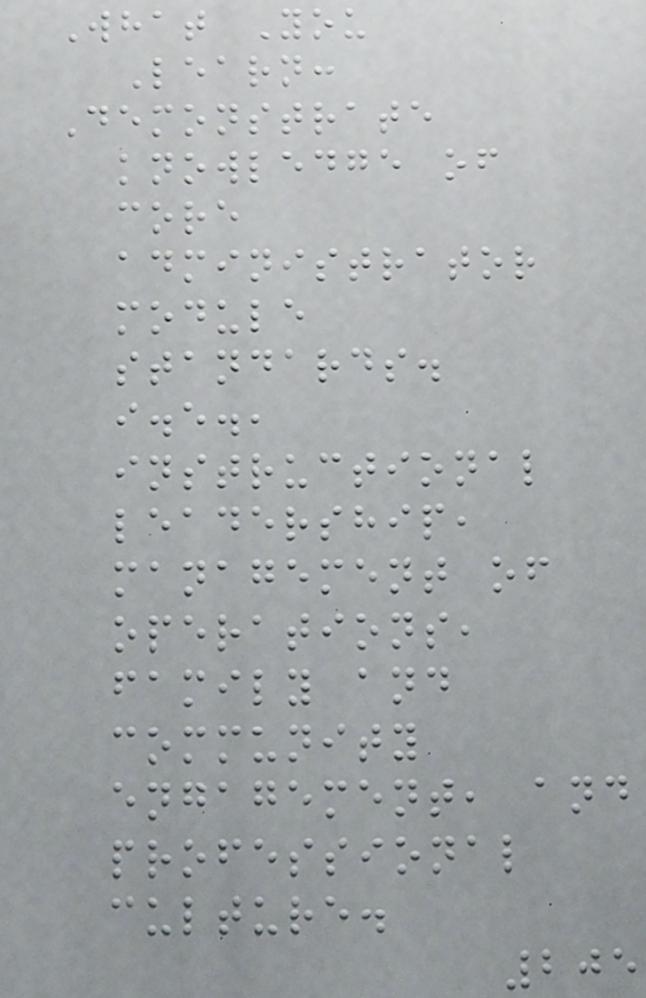What You
Learn:
Demonstrate
knowledge of
core
administrator
module
standards.
i.e.,
instructional
leadership,
management of
operations,
family and
community
engagement, and
professional
culture.
205
